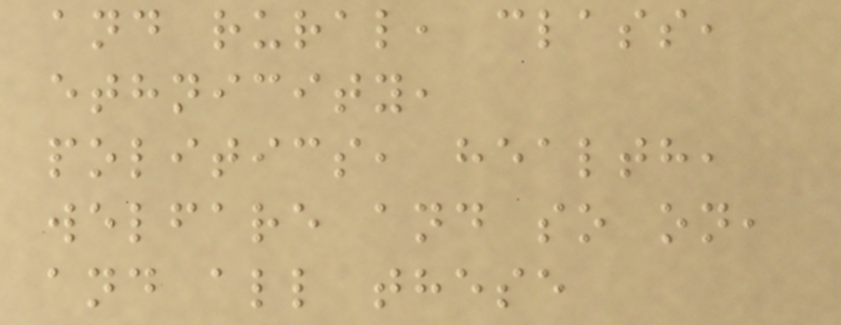and rural, class,
ethnicity,
politics, health,
welfare and so on,
and all these
